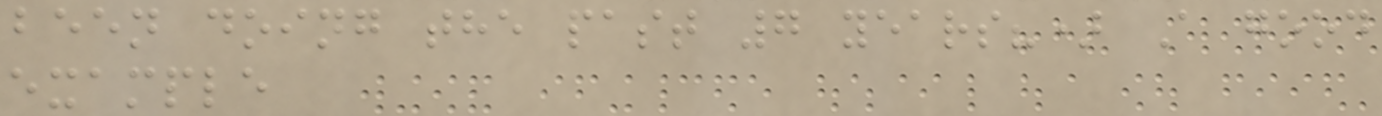been doing the past 7 years?) A good
example
